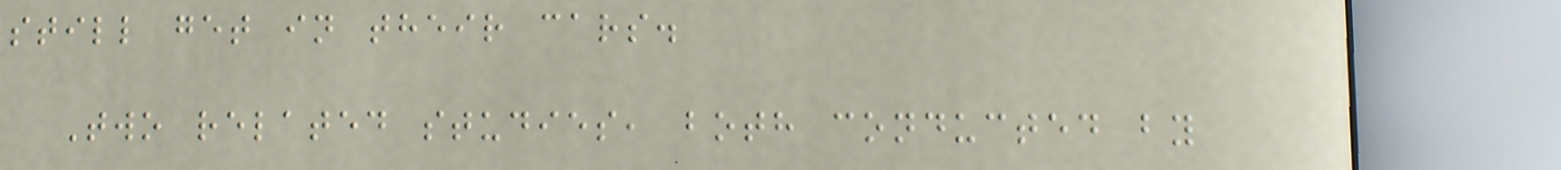still get in their cars.
Two related studies, both conducted by
